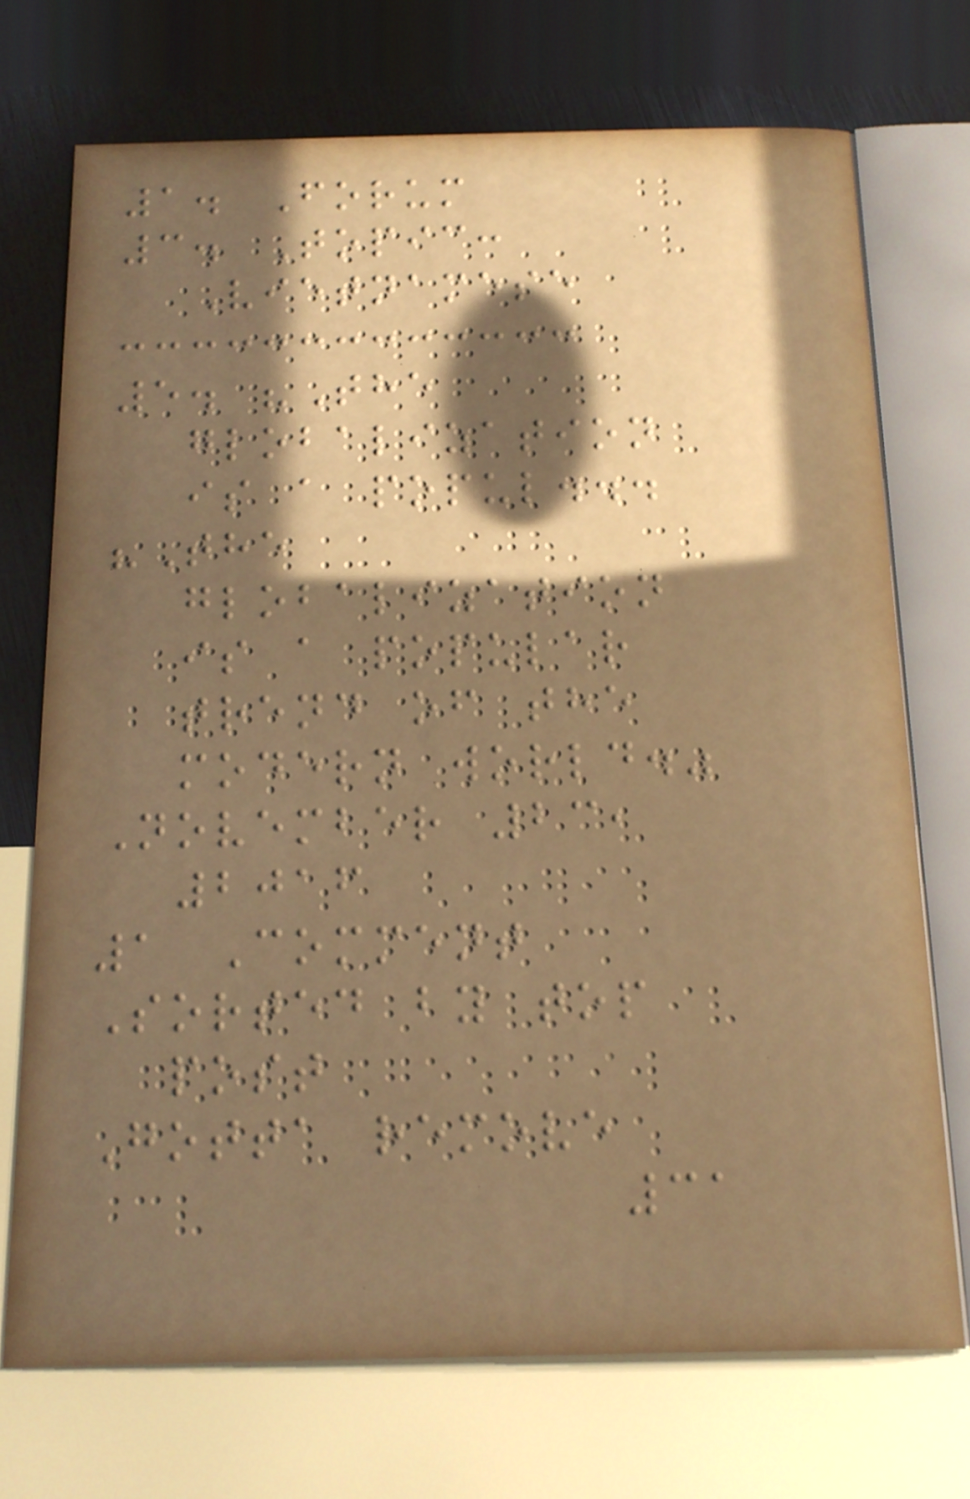1. Forum
3. Topic:
Vietnamese
5. "The
globalization
is a popul...
"The
globalization
is a popular
trend of the
modern world."
November 23,
2016
1 Comment
Sorted by top
post
Gotta remove
31
